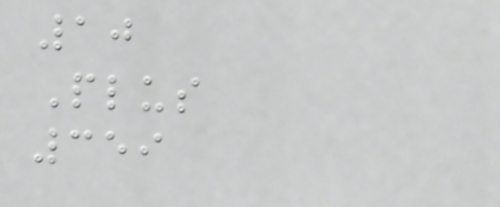10
Plus
359
